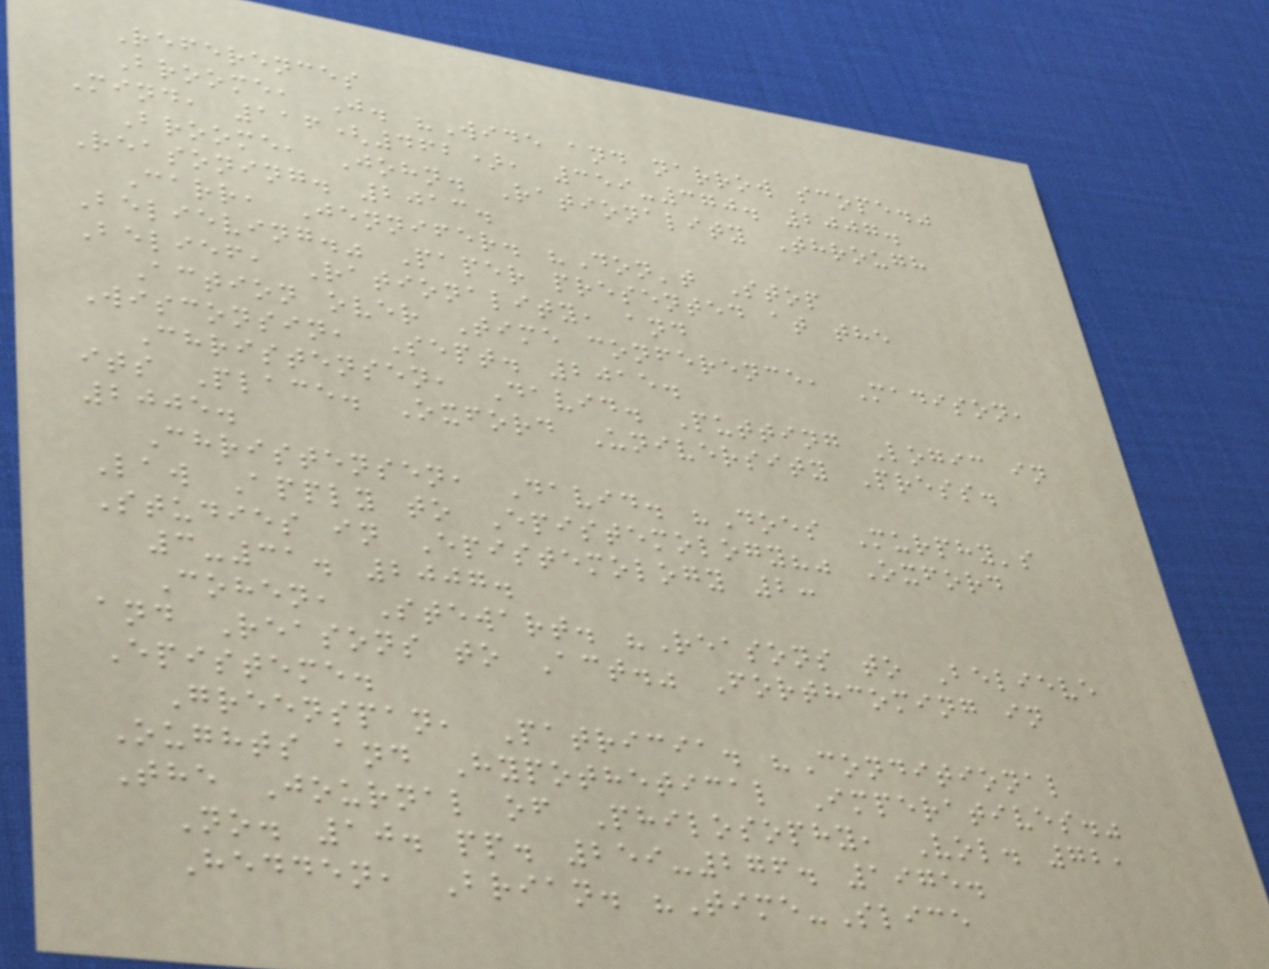References
Broome, J. "Wide and narrow scope."
Mind, 116(462), 359-370. 2007.
Broome, John. Rationality Through
Reasoning. 2013.
Carr, Jennifer. "Don't Stop
Believing." Paper presented at the
Belief, Rationality, and
Action over Time conference, Madison,
Wisconsin, Sept. 2015.
Christensen, David. Putting Logic in
its Place. Oxford University Press.
2005.
Christensen, David. "Does Murphy's
Law Apply to Epistemology?" Oxford
Studies in Epistemology 2:
3-31. 2007.
Cohen, Stewart. "Reasons to Believe
and Reasons to Act." Forthcoming in
Episteme.
Greenspan, Patricia. "Conditional
Oughts and Hypothetical Imperatives."
The Journal of Philosophy, Vol. 72,
No. 10. pp. 259-276. 1975.
Hedden, Brian. "Time-Slice
